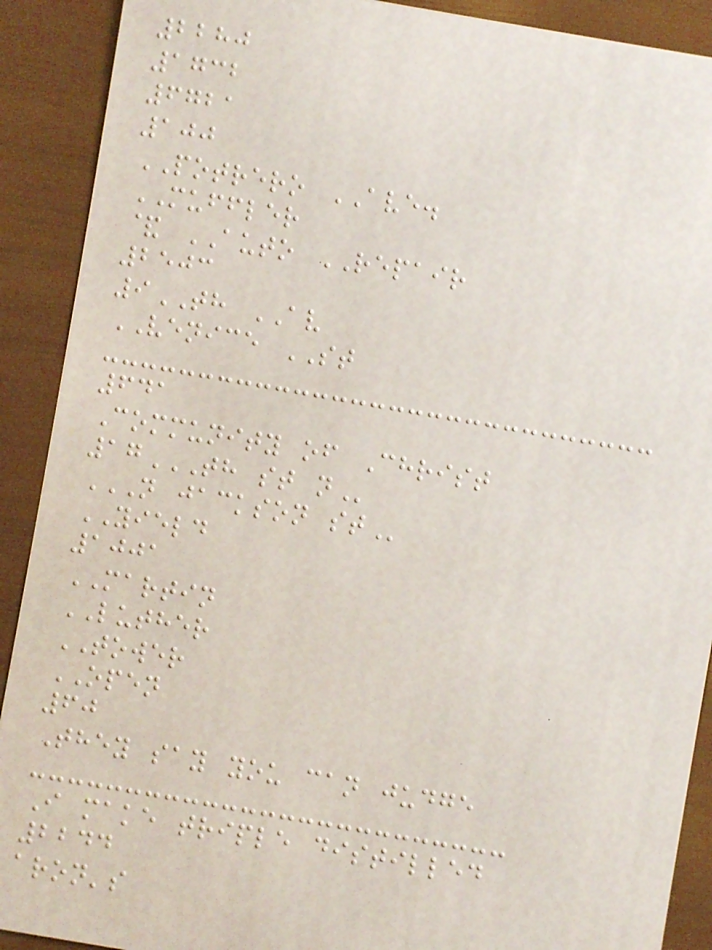2280
1732
6721
100
POTRERO AVE.
MUFFLER
& AUTO REPAIR
2503
9TH AV
VENICE ST
641
Community of Christ
17TH ST N
N JACKSON ST
YIELD
1001
MARTIN
LUTHER
TOWER
OPEN
60
They say you can judge
I make triple distilled
2244
aron's
